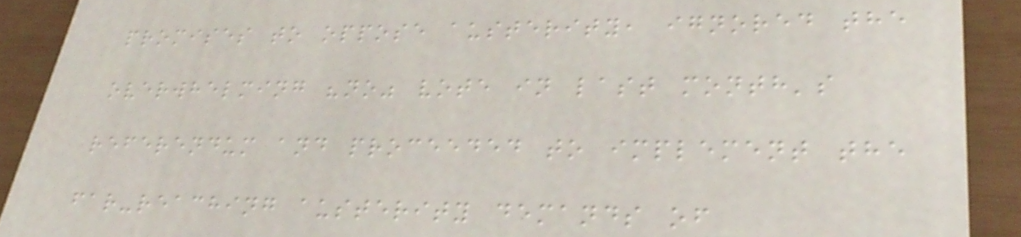promises to oppose austerity, ignored the
overwhelming "no" vote in last month's
referendum and proceeded to implement the
far-reaching austerity demands of
